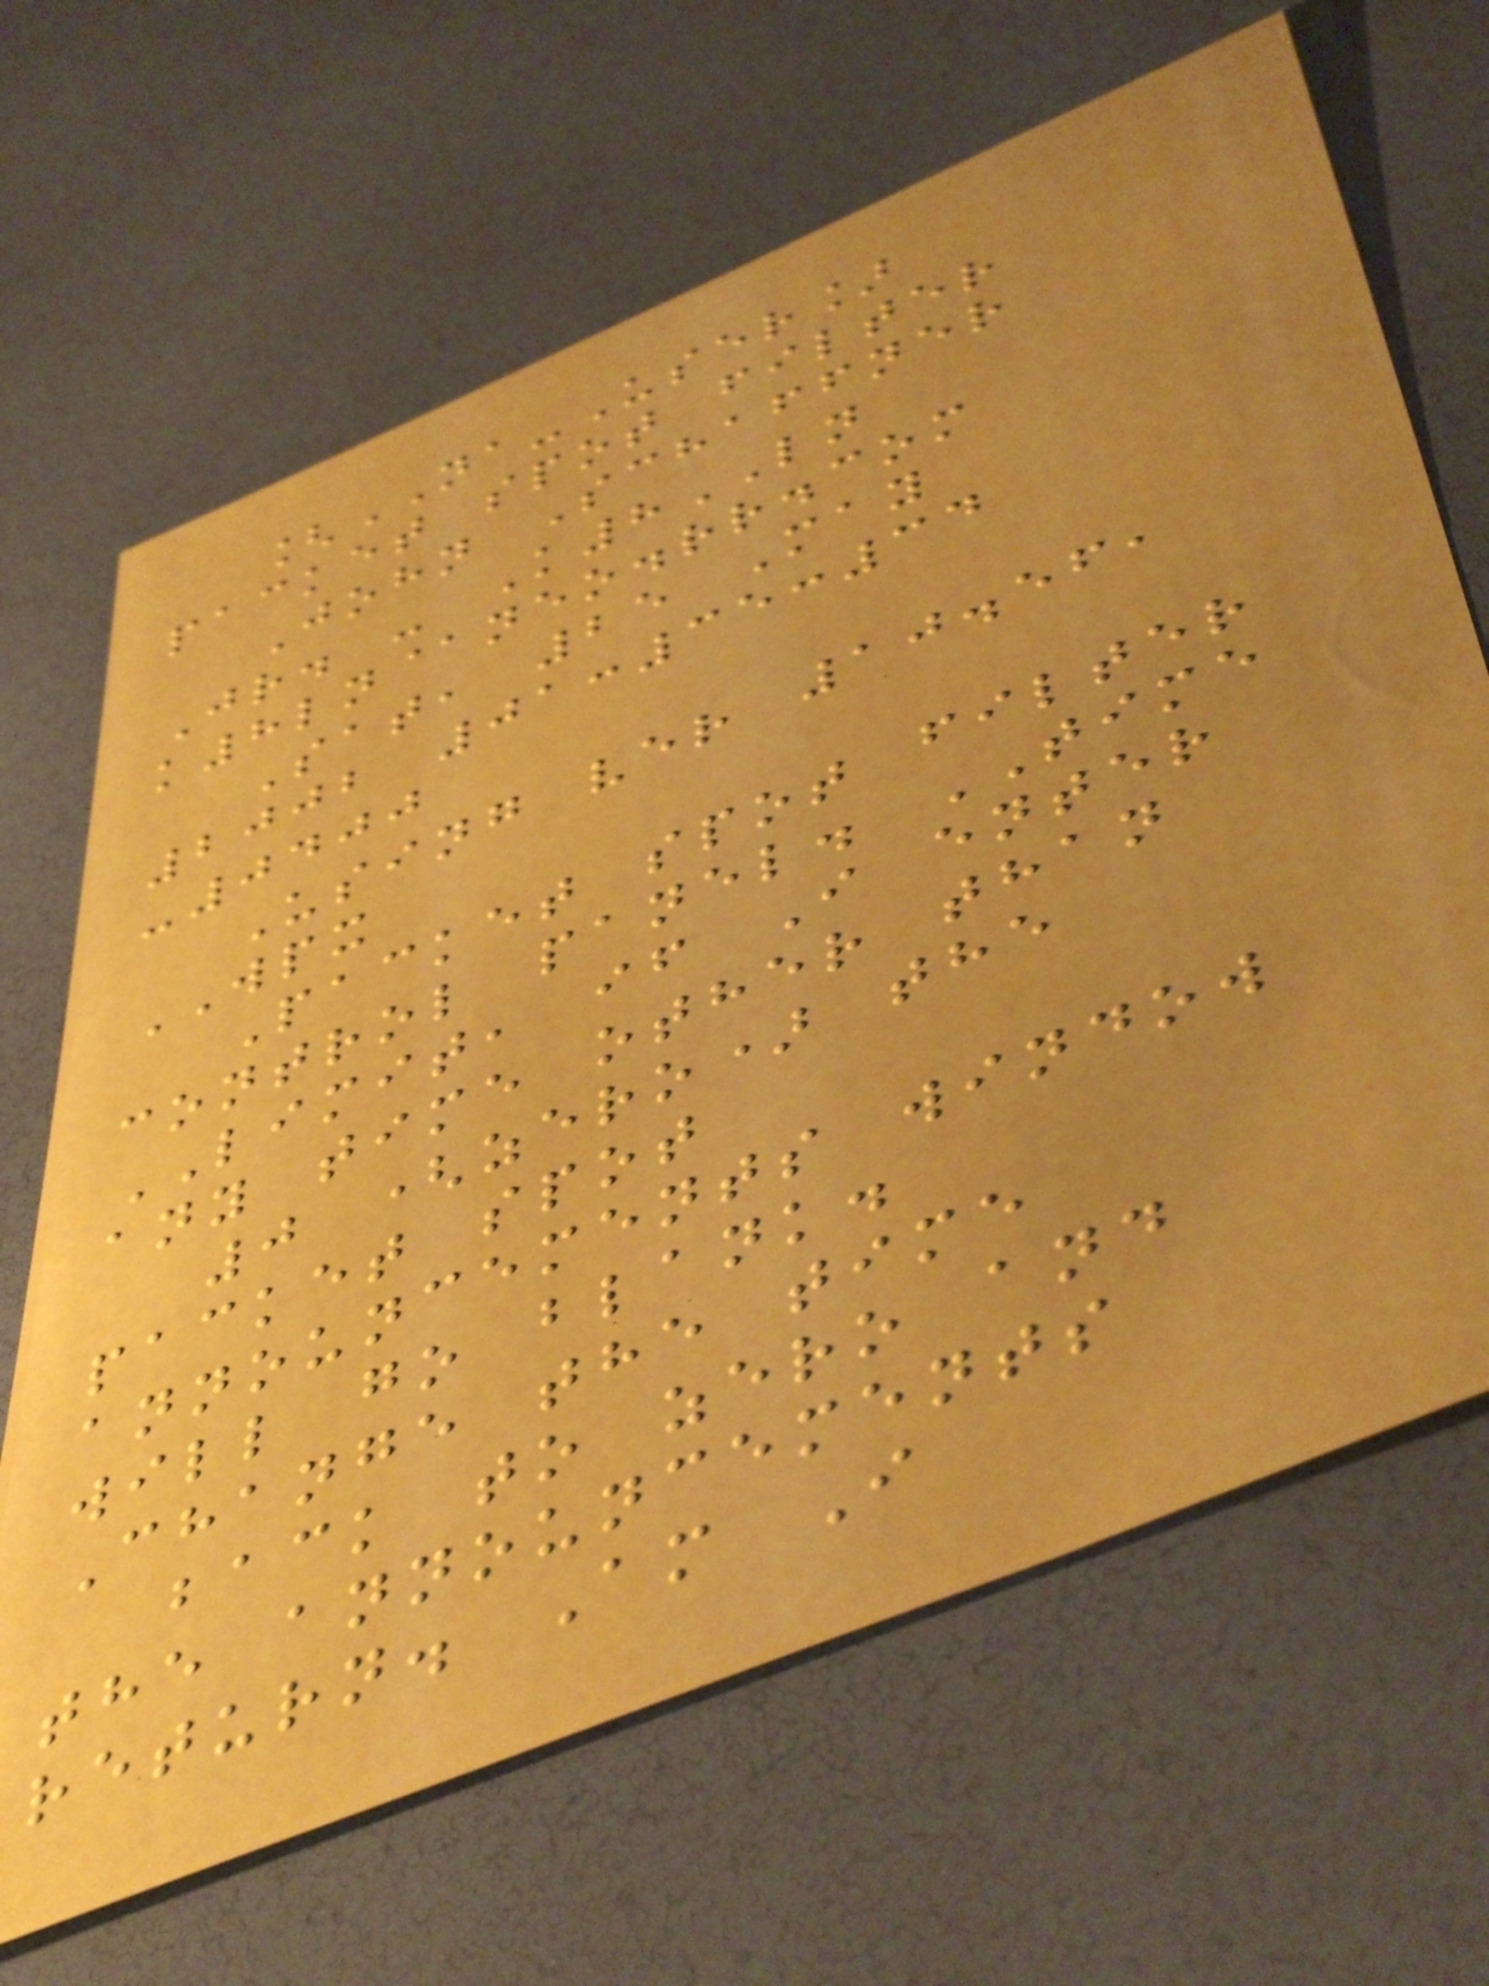[NA-User]
packet spot filter
John Schaffner
Jr. - K8LN
k8ln@neo.rr.com
Sat, 25 May
2002 01:35:34
-0400
Using ver 10.56,
WPX
Packet spot filter
control panel. TIME
LIMIT, if I enter
any time other than
0 (zero) the
packet spot
announcements window
will go blank.
Change the time
back to zero and
the announcements
return. Am I
